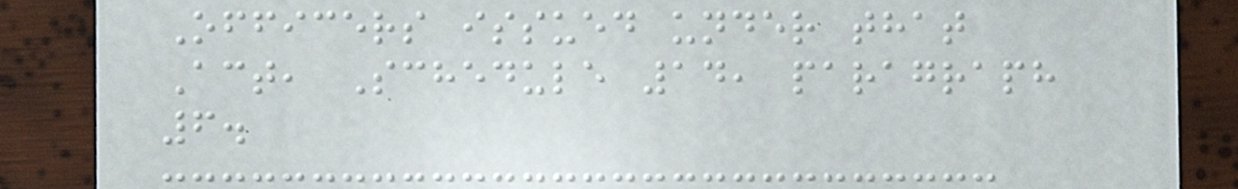Officers issued under that
Act, Schedule 14, paragraph
6.
